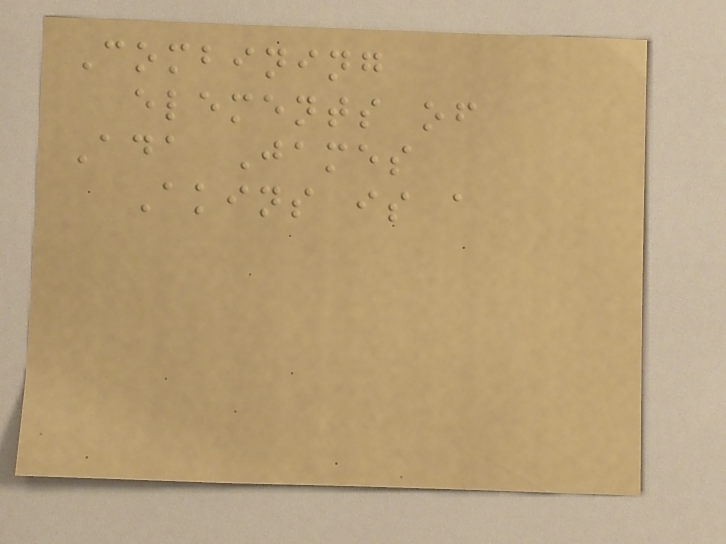Combining
elements of
Ada James
Akins is a
